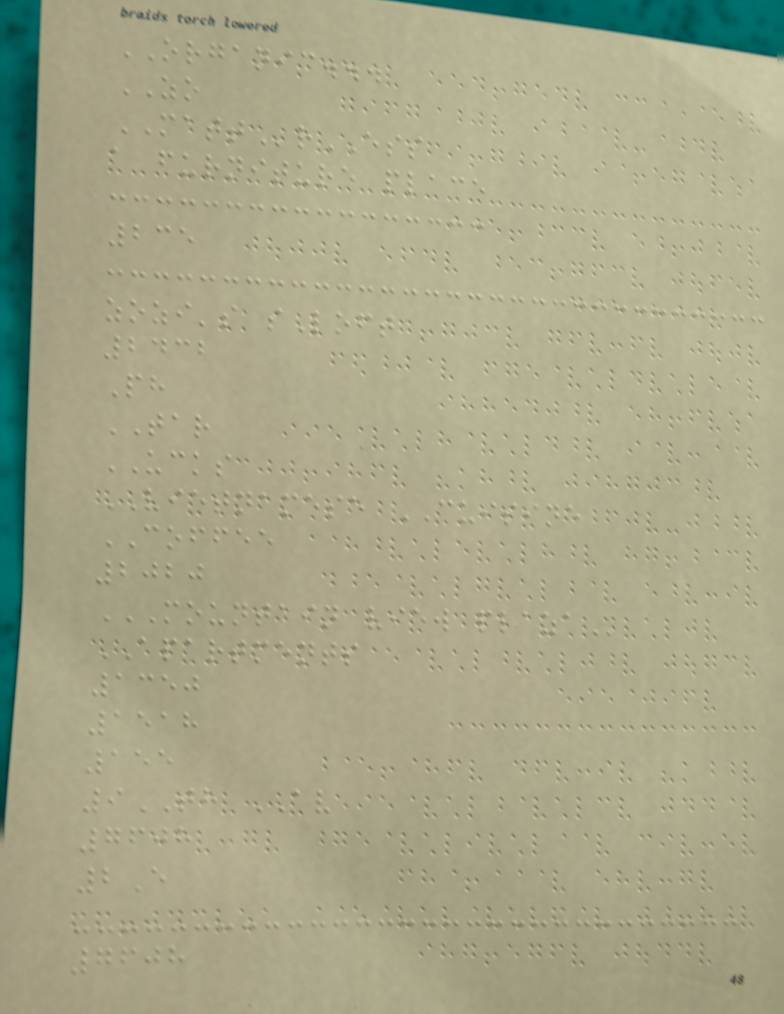ORGANIC...
ZO
MATTrESS
a furniture place
235
zozi's sLoft
2432
Ph
TAR
UCKS
VIETNAMESE CUISINE
COFFEE
2020
MOUNTAIN VIEW PLAZA
APARTMENTS
1350
1518
155
9TH AV
7608
2E
7608
